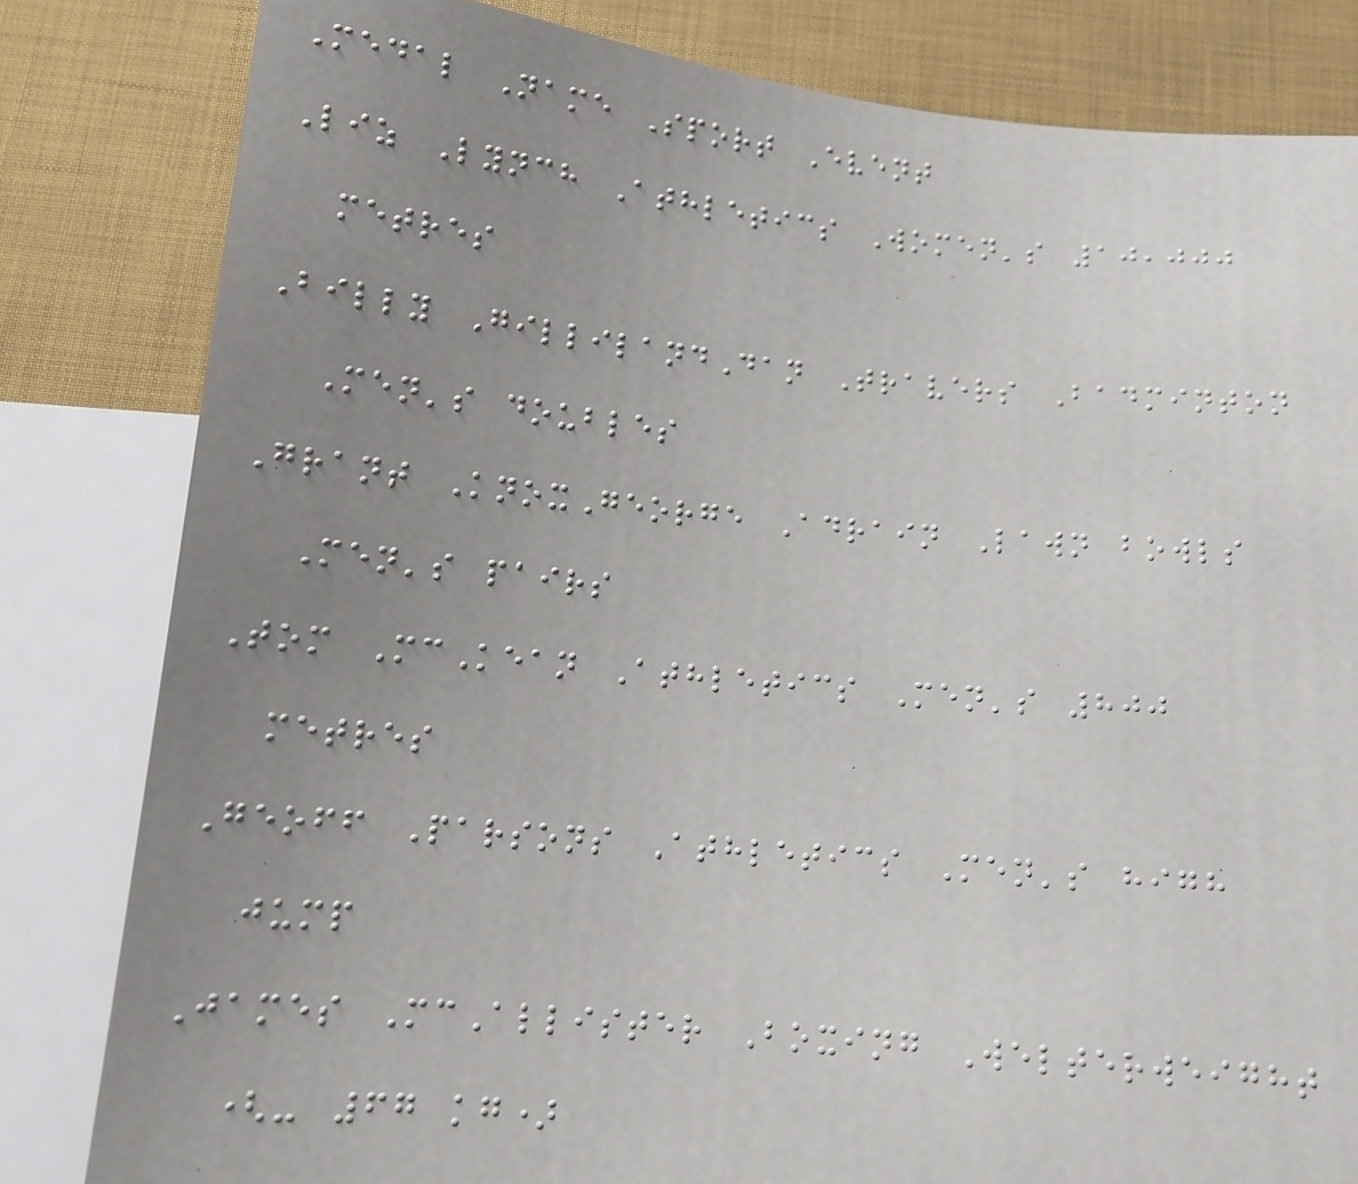Medal Name Sport Event
Liz Lynch Athletics Women's 10,000
metres
Billy GillilandDan Travers Badminton
Men's doubles
Grant KnoxGeorge Adrain Lawn bowls
Men's pairs
Tom McKean Athletics Men's 800
metres
Geoff Parsons Athletics Men's high
jump
James McAllister Boxing Welterweight
(- 67 kg)
